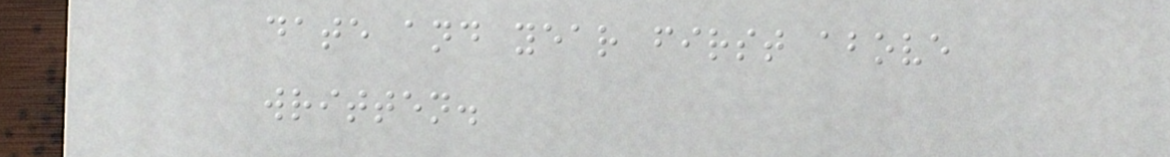date and year first above
written.
